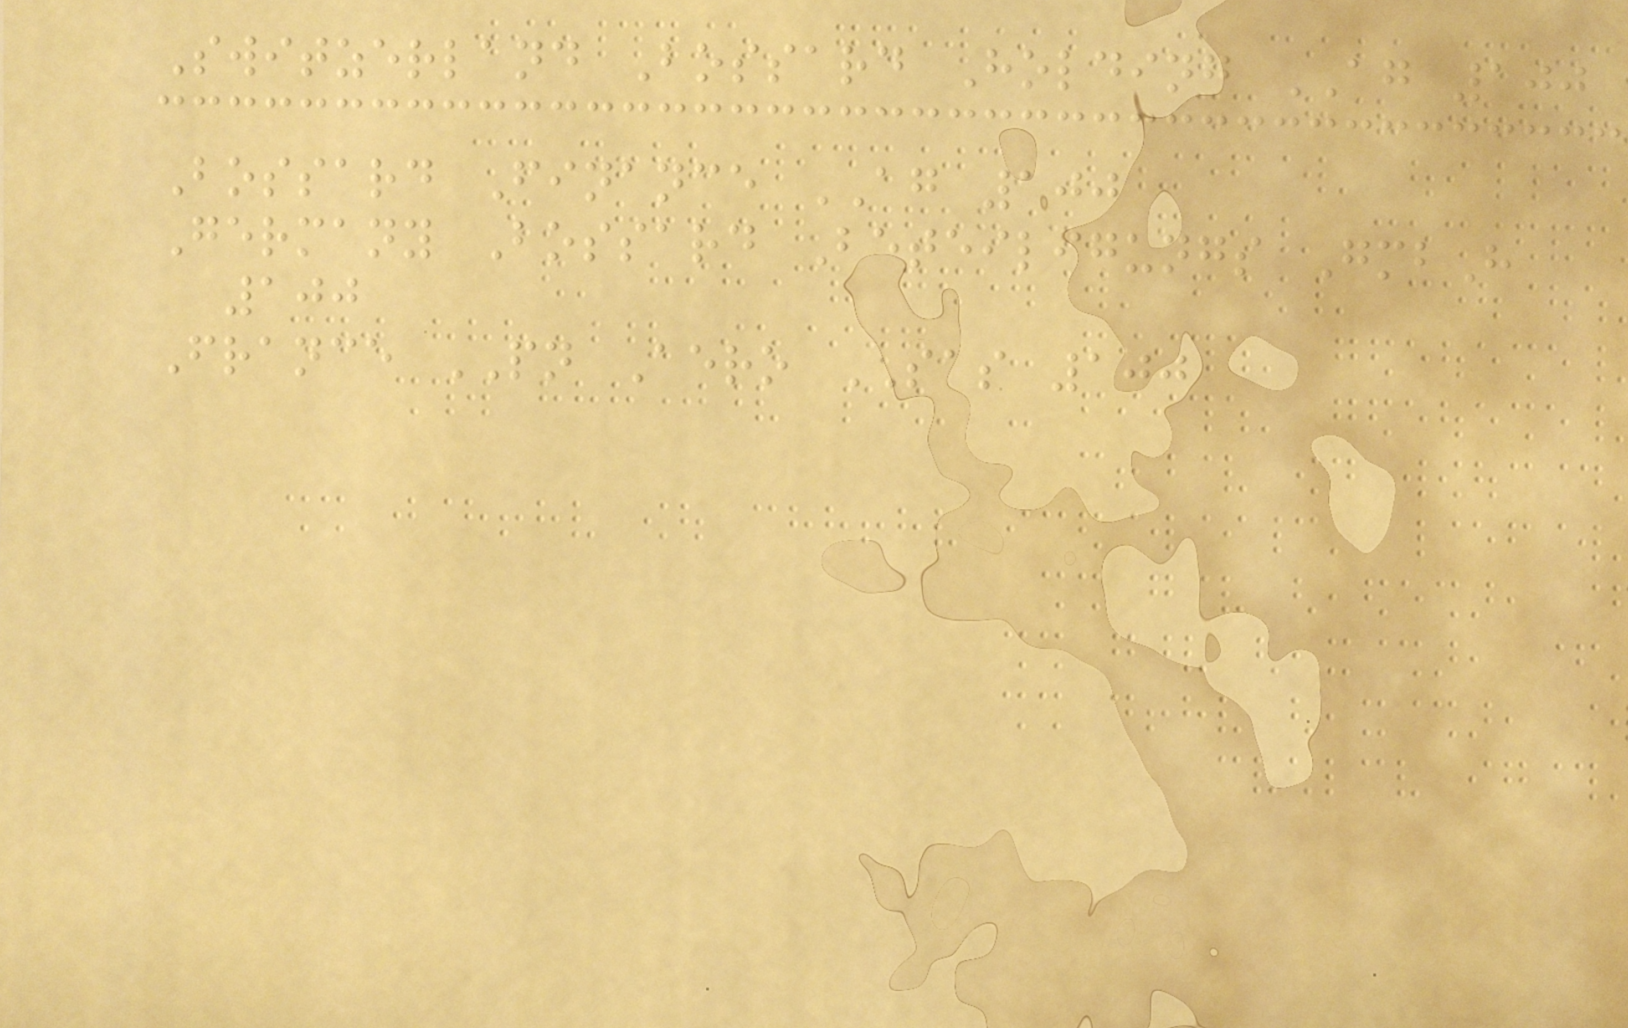Switzerland Bossard Holding AG 100
Bossard Finance AG 100
Germany Bossard Beteiligungs GmbH
100
France PN Aero SAS 100
